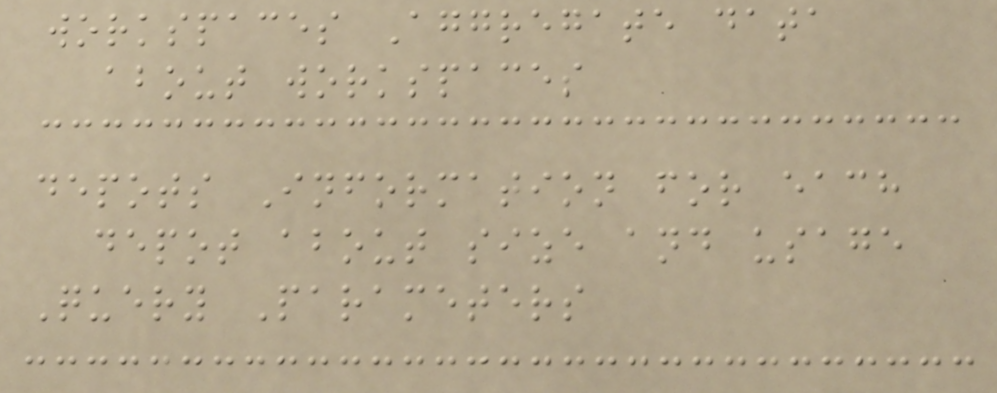workspaces Aggregate data
about workspaces
depots Information for each
depot about size and usage
Query Parameters
